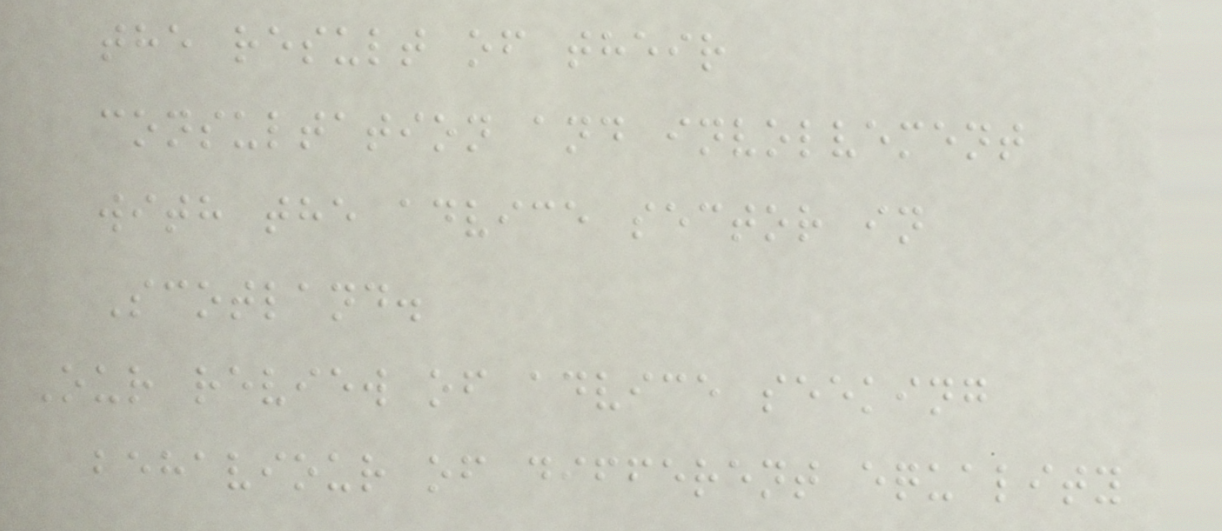the result of their
consultation and involvement
with the advice sector in
Scotland.
Our review of advice seeking
behaviour of different equality
